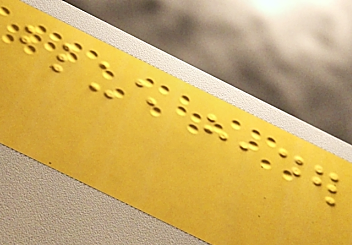blue header
